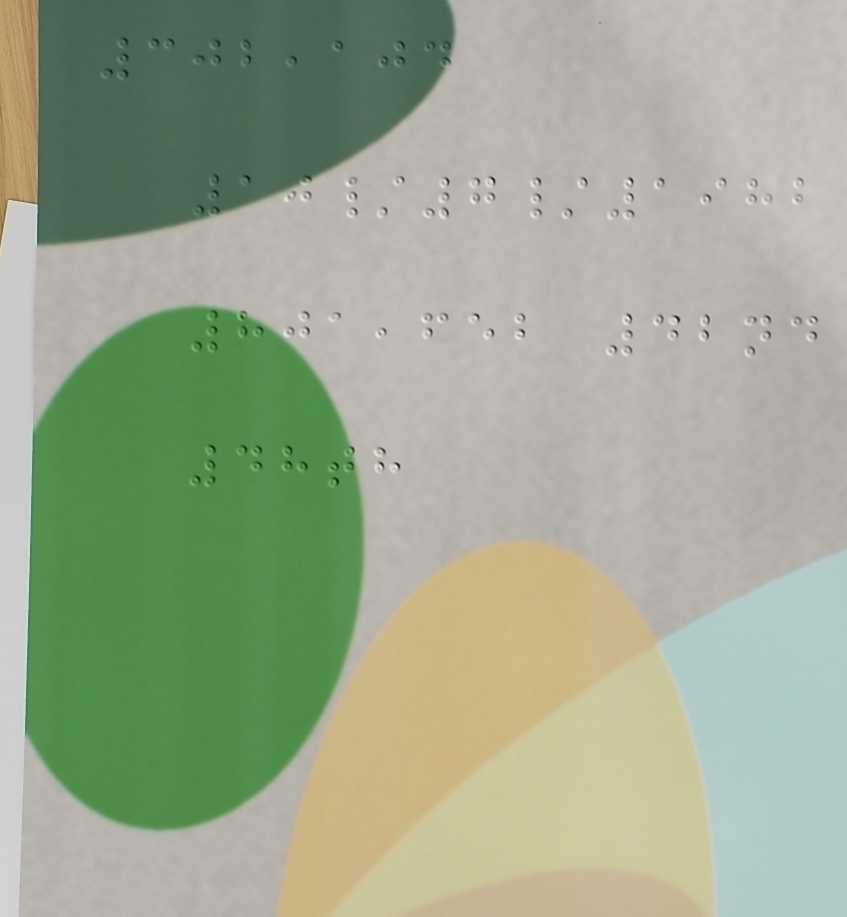302,104
10/7/1982
801,652 42nd
48th
